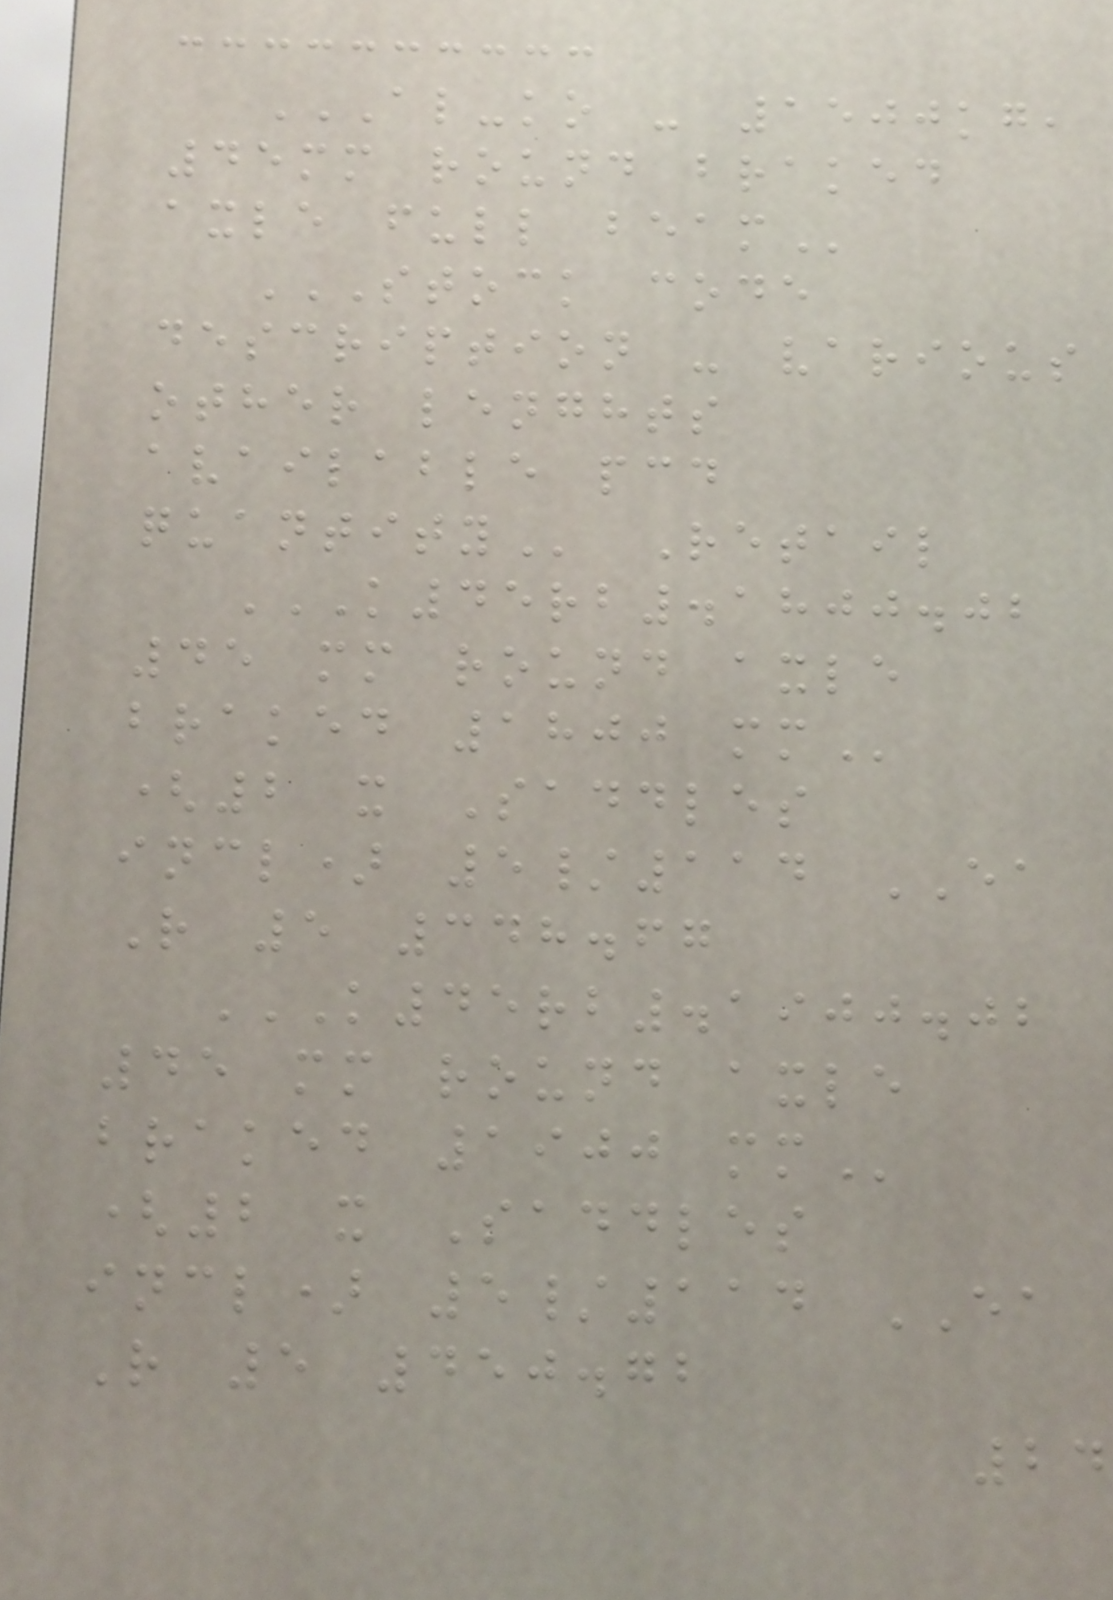AL-KO - 1500KG,
45MM ROUND BRAKED
AXLE FULL BEAM
STOCK CODE
DESCRIPTION - VARIOUS
OTHER LENGHTS
AVAILABLE PCD
QUANTITY Retail
K45RB.1800.02
45 MM ROUND AXLE
BRAKED 1800 MM
(2 x Saddles
incl) 5/114 EA
R 5 348.67
K45RB.1900.02
45 MM ROUND AXLE
BRAKED 1900 MM
(2 x Saddles
incl) 5/114 EA
R 5 450.72
24
